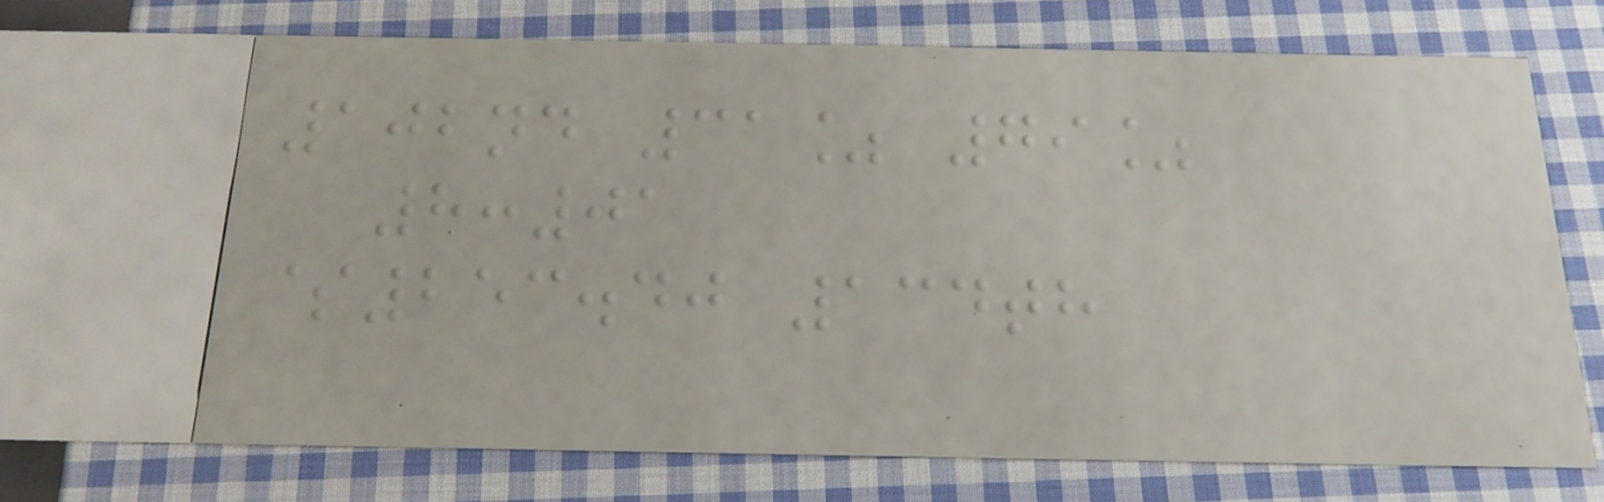102nd 31% 79%
8:01
$253.40 134th
